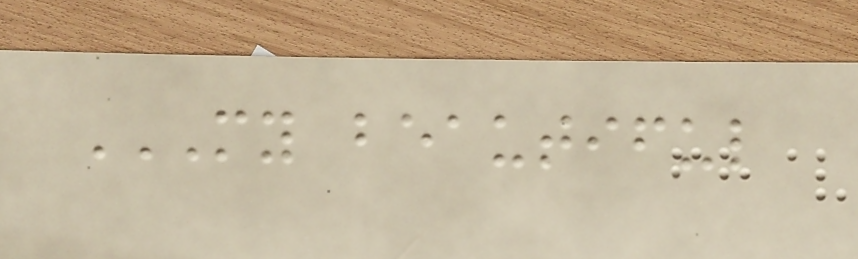MY BEAUTIFUL
